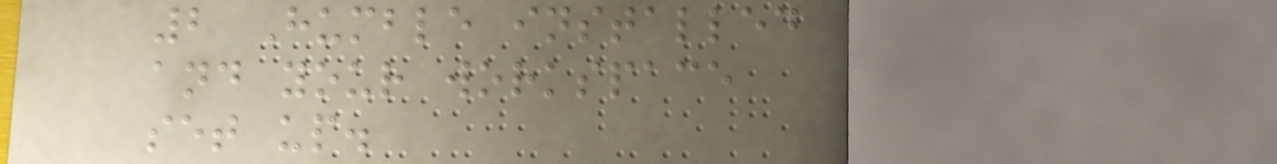2 Humble installed
and your workspace
set up.
